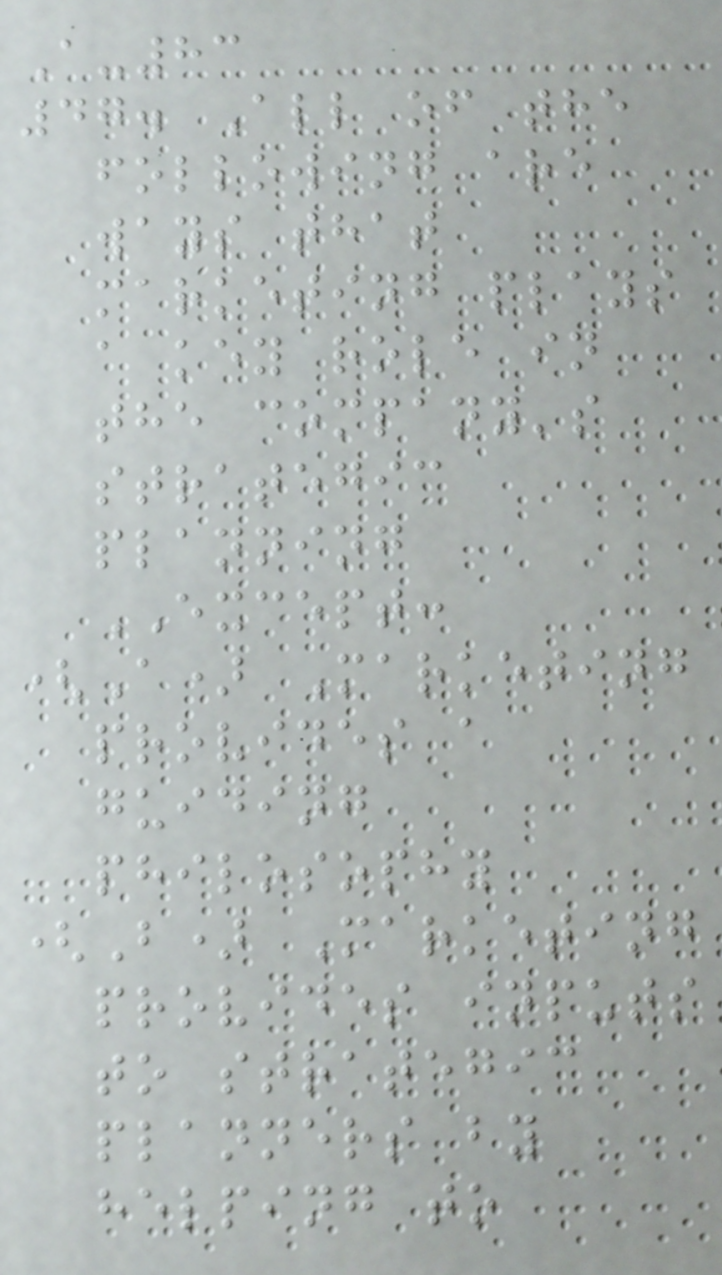A-83
47. All of the
following are
ways that
marketing plays
a key role in
the company's
strategic
planning
EXCEPT:
(A) Marketing
provides a
guiding
philosophy
(B) Marketing
provides inputs
to strategic
planners by
helping to
